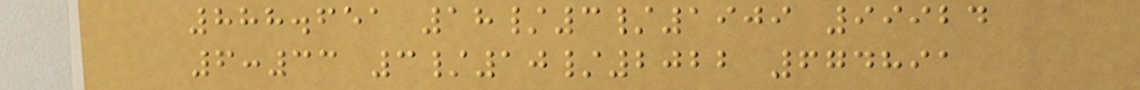888.651 18/3/1909 99924
6:33 3/10/2022 674891
